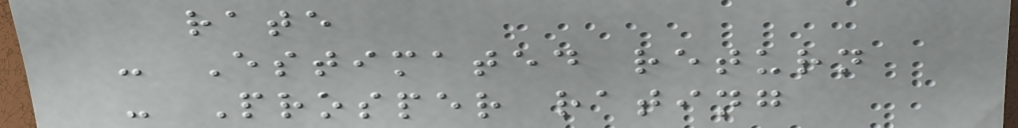rate
- Estimated return
- Prosper rating
